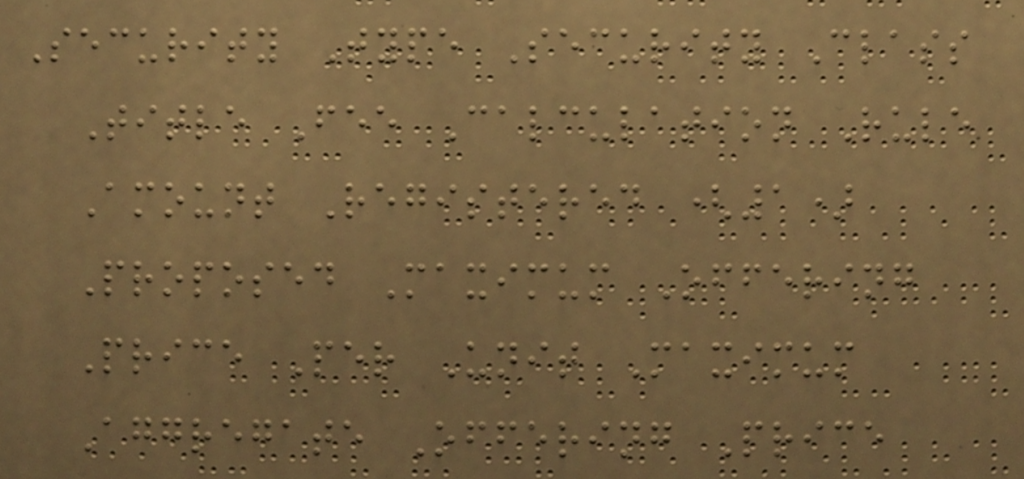Security Type Security Class
Title Fee Calculation Rule
Amount Registered (1)
Proposed Maximum Offering
Price Per Unit Maximum
Aggregate Offering Price
